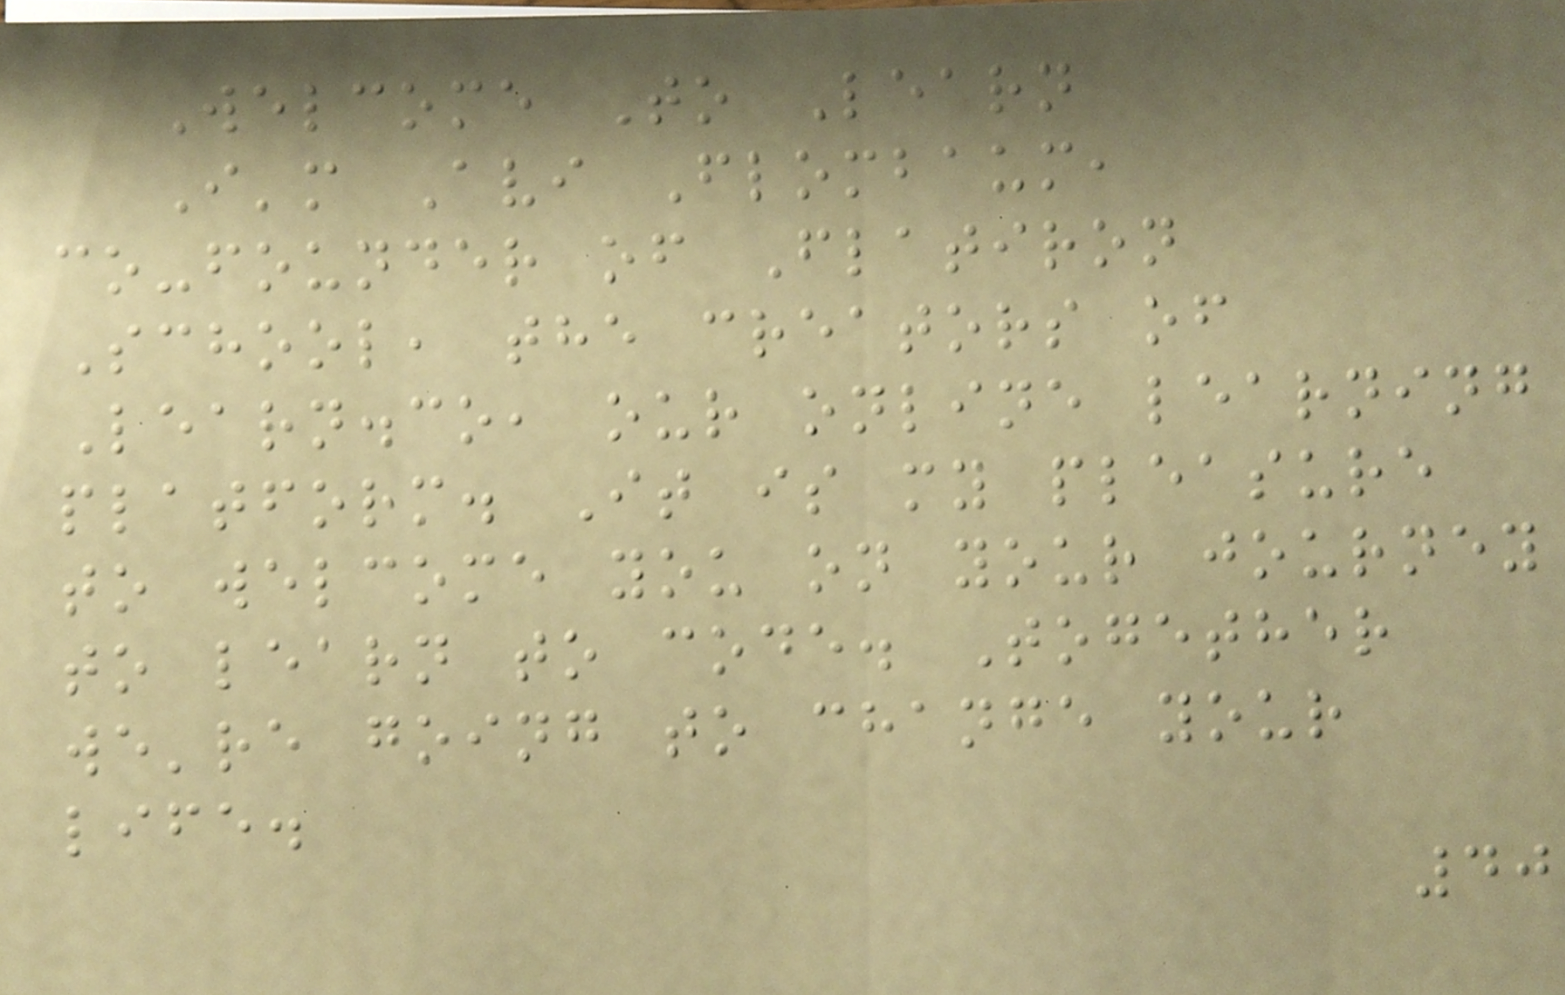Welcome To Learn
I'm Avi Flombaum,
co-founder of Flatiron
School, the creators of
Learn.co, our online learning
platform. It is my pleasure
to welcome you on your journey
to learn to code. Together
we're going to change your
life.
40
